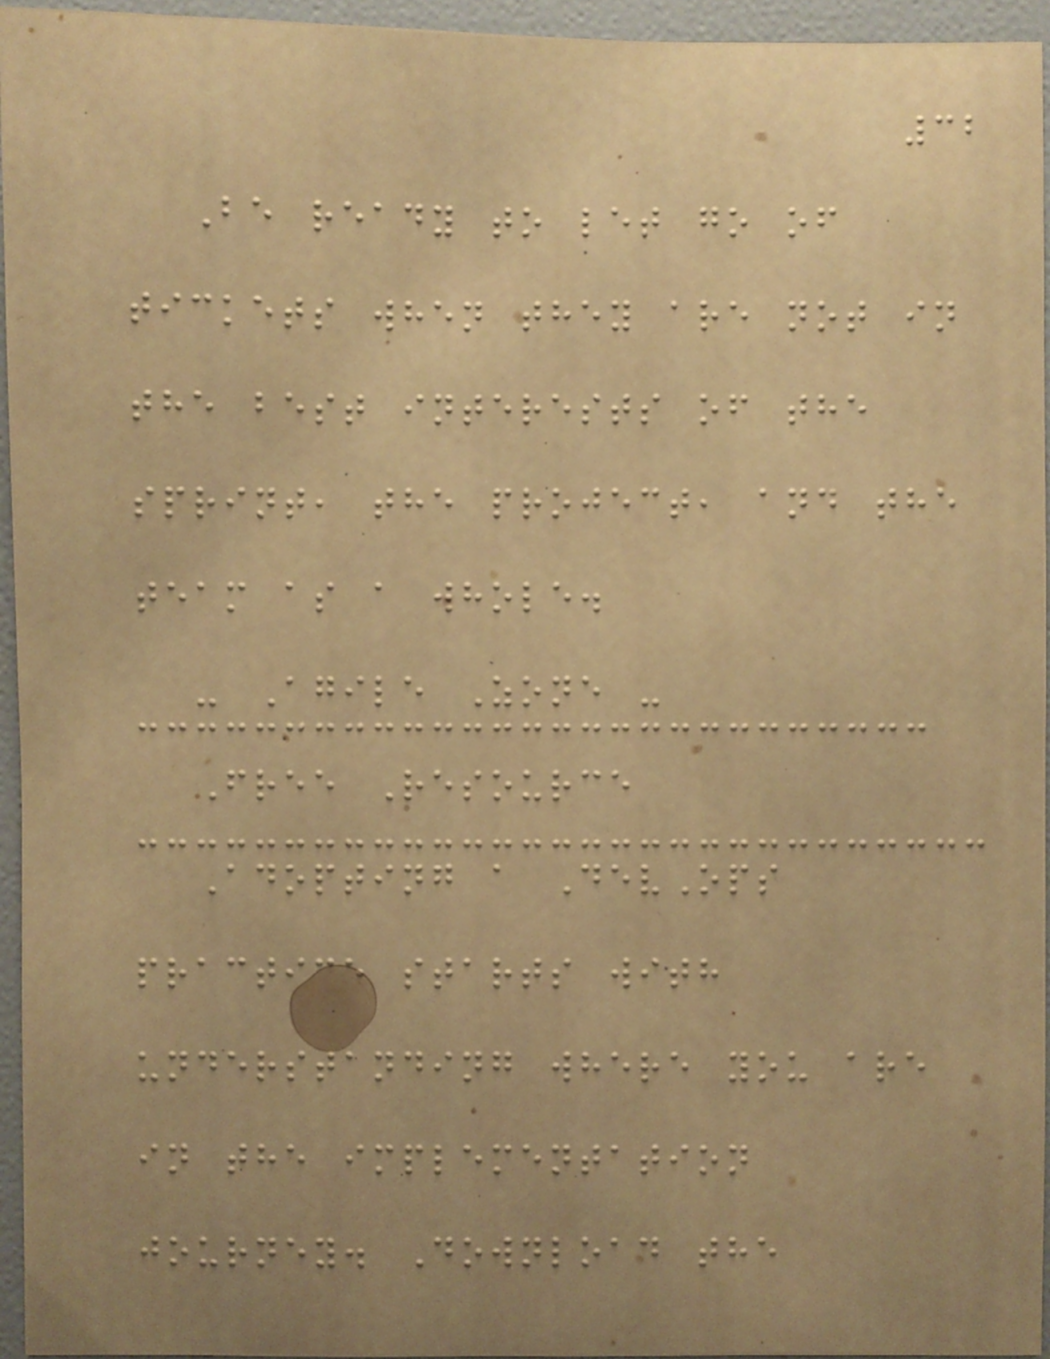32
Be ready to let go of
tickets when they are not in
the best interests of the
sprint, the project, and the
team as a whole.
- Agile Zone -
Free Resource
Adopting a DevOps
practice starts with
understanding where you are
in the implementation
journey. Download the
